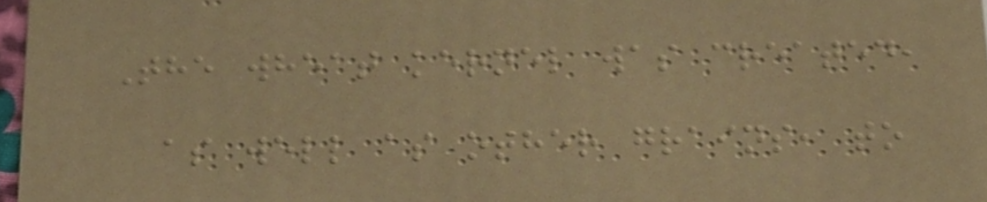The wheat kernel was created,
as well as other grains, to
